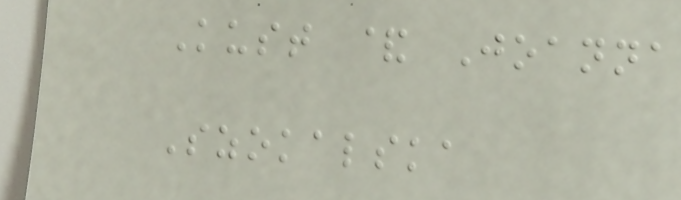Kust & Joanna
Szokalska
